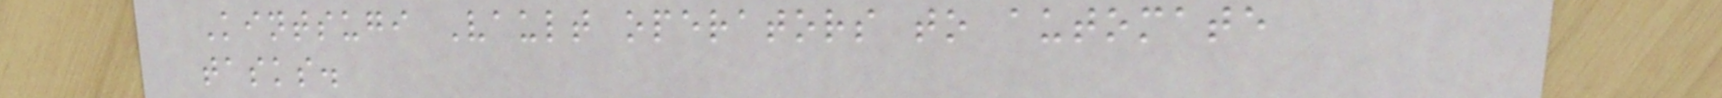Kintsugi Vault operators to automate
tasks.
